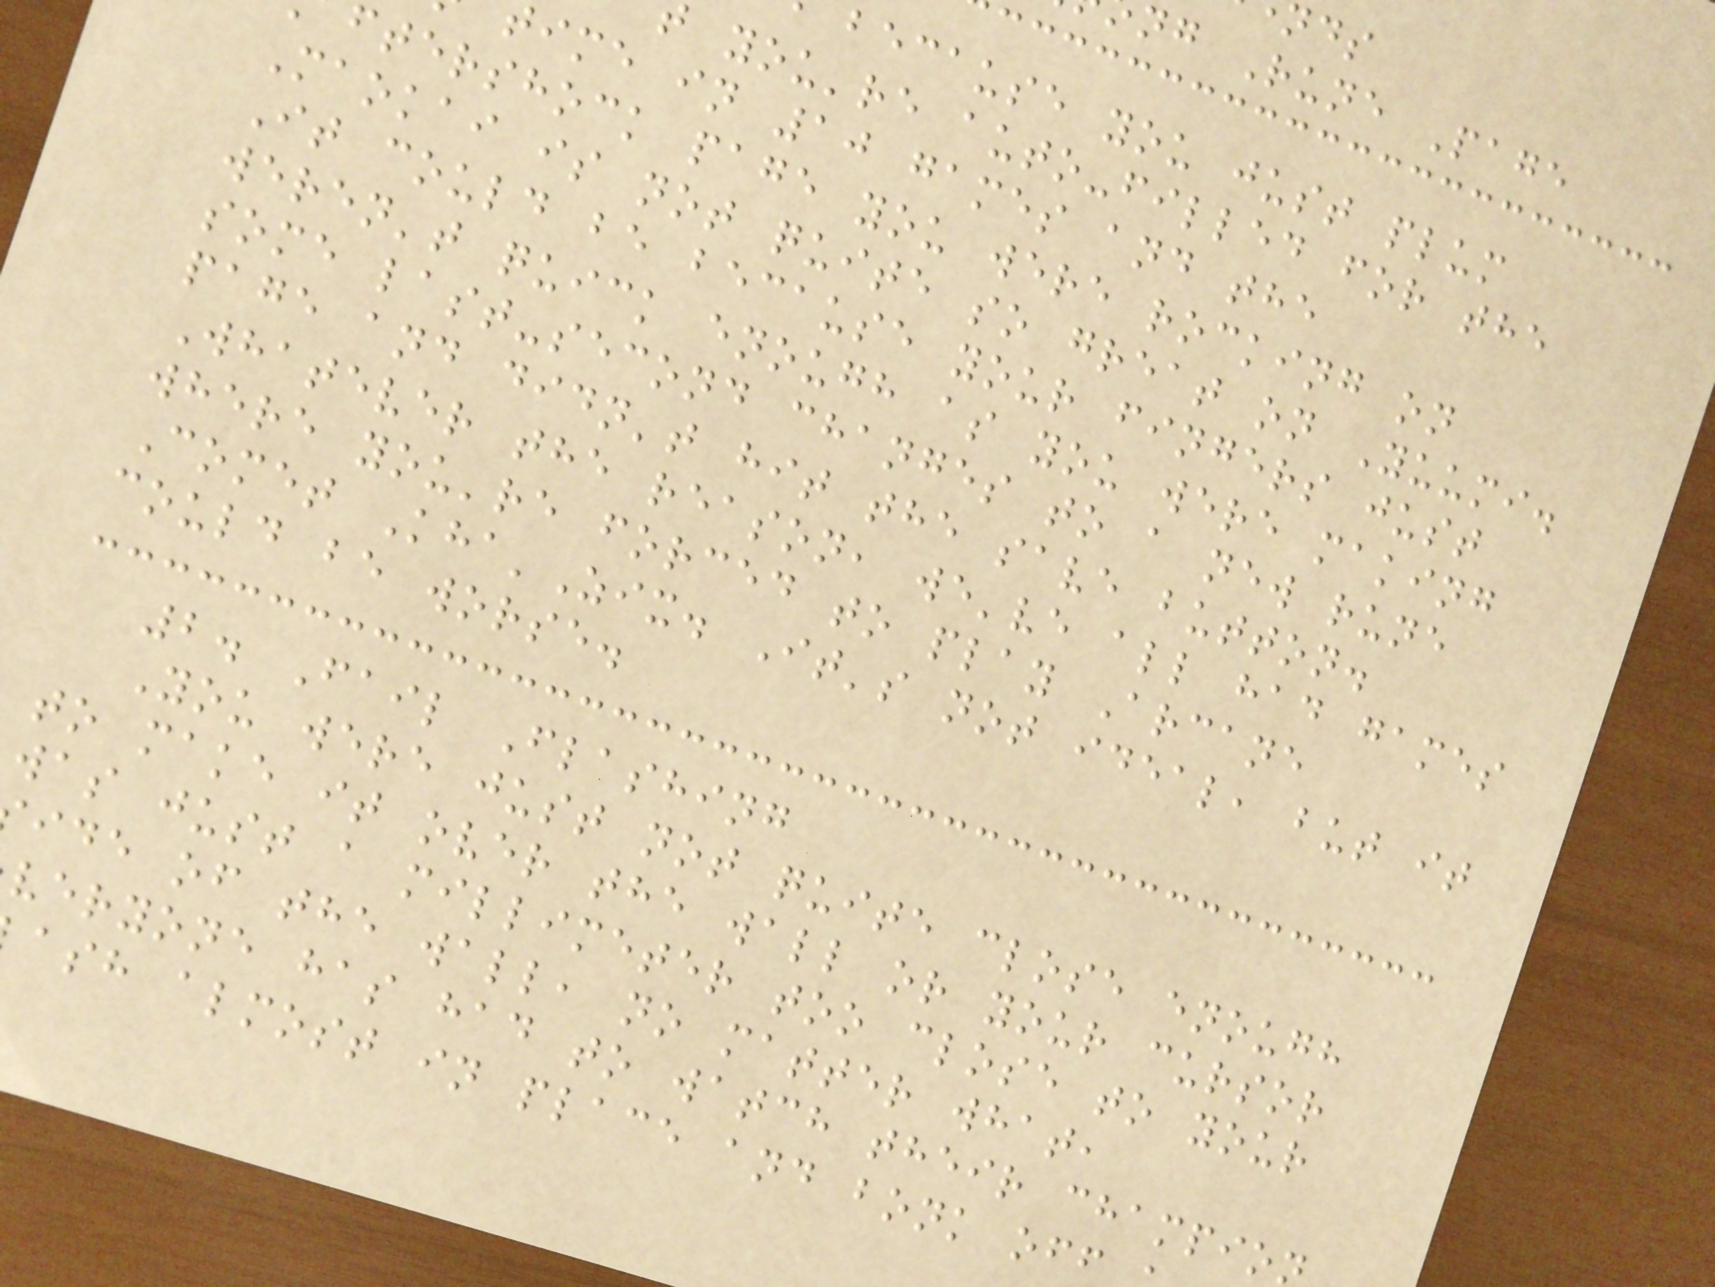ng Rune Page
because you just plum
you're auto-filled for the
time in 10 games and the
ftershock page you were rocking on
Maokai is not quite so great on Yuumi.
It could be because your fingers just
weren't quick enough as you were making
some last-second changes to a new rune
page and didn't hit the save button.
Whatever the reason, we've all had games
where you're forced to play Arcane
Comet Kha'Zix. It's not ideal, but it
could be worse.
2. Fail Flashing
You were just not quite close enough
to make it over the wall or your cursor
was just a millimeter too close to your
ide of the wall, no matter what,
veryone has had to watch their champio
ash almost in place and bonk off
